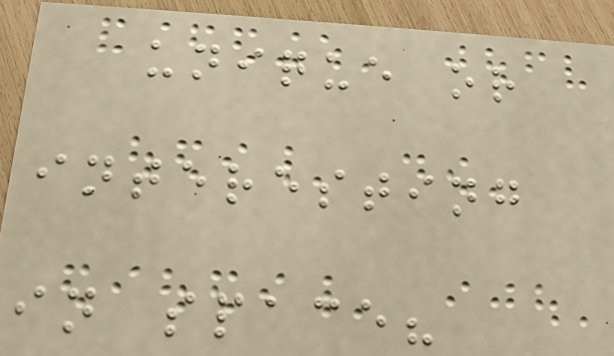unique or
interesting
in space?
